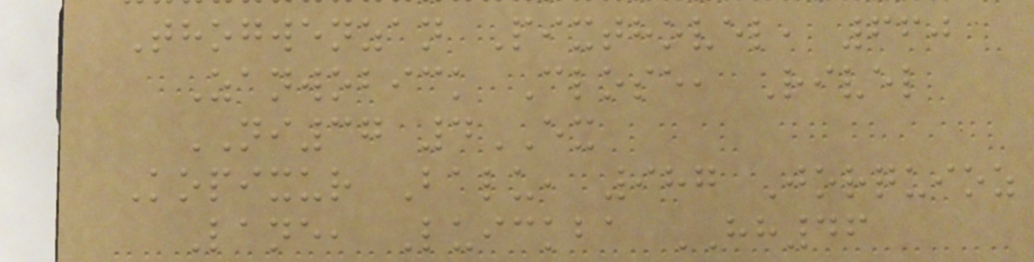Thogwenzan Pixthovel, 660
Zanwobick Close, Rivel
NI37 4EX
Kopixur Balu, 987 Jorquioz
Lane, Luickba HH46
